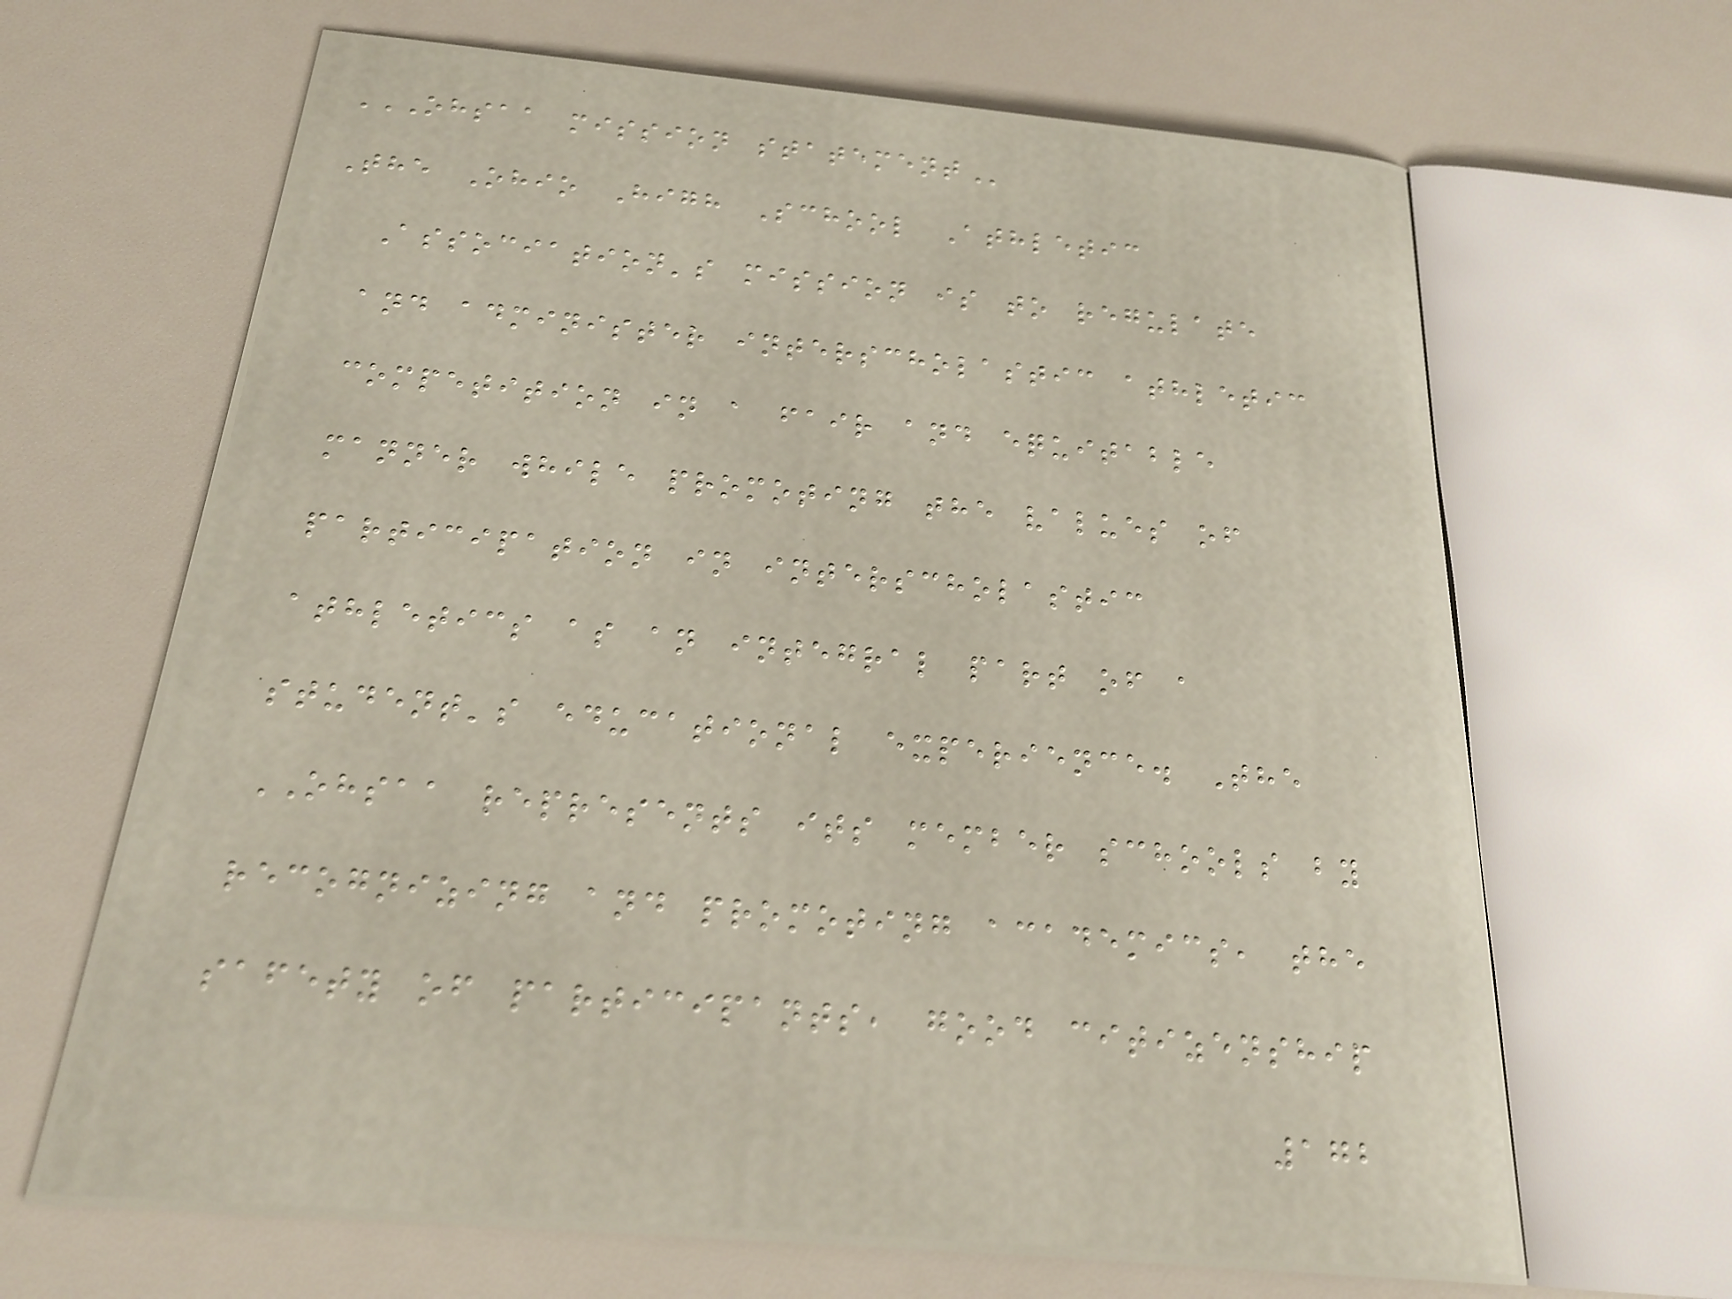OHSAA MISSION STATEMENT
The Ohio High School Athletic
Association's mission is to regulate
and administer interscholastic athletic
competition in a fair and equitable
manner while promoting the values of
participation in interscholastic
athletics as an integral part of a
student's educational experience. The
OHSAA represents its member schools by
recognizing and promoting academics, the
safety of participants, good citizenship
172
